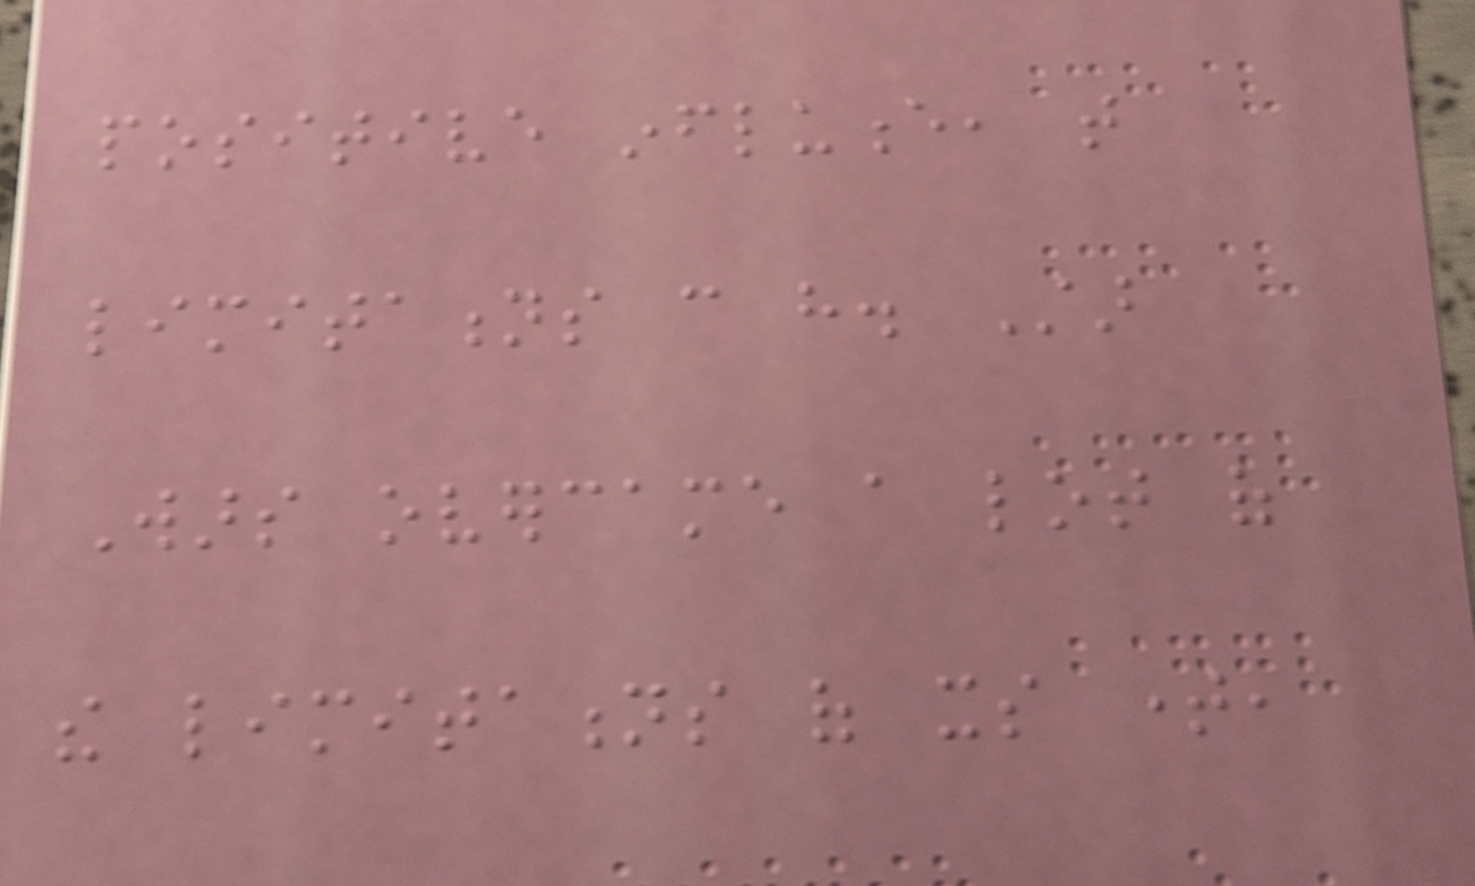positive influence, that
limitations can have. Star
Wars overcame a lot of
the limitations of its time,
